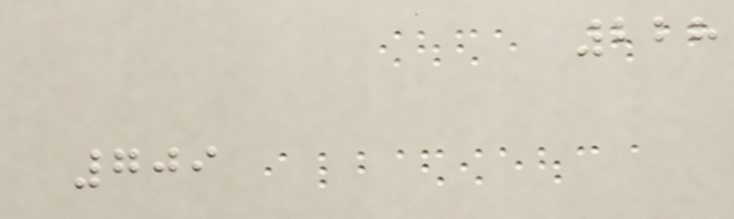228
709
